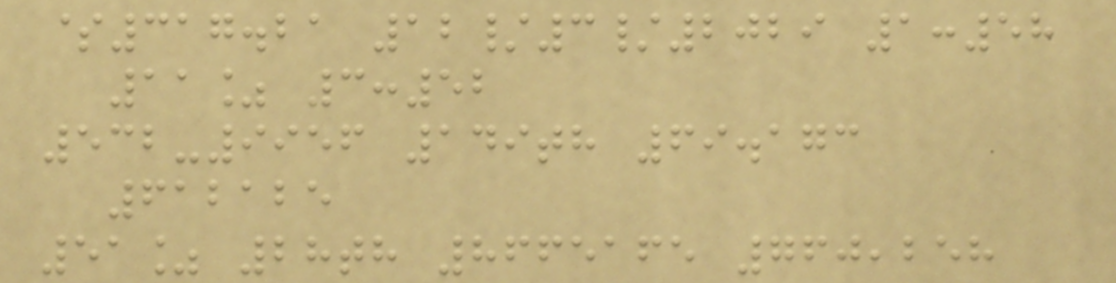$317.21 12/3/2029 1:58
11% 3:52
532-9956 149th 69.173
612125
51% 28th 8665165 760,258
